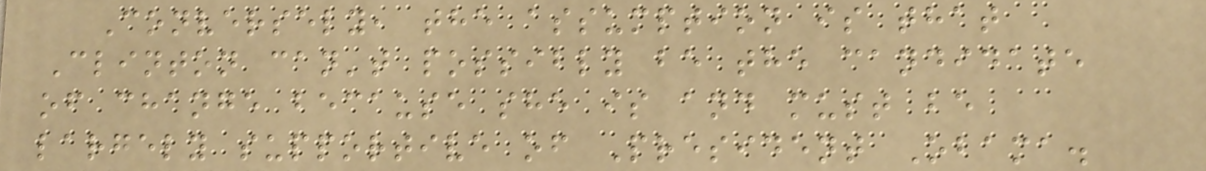Conversely, the assumption is that
Clinton can't possibly be the candidate
of change because she is and must be
largely supportive of President Obama.
